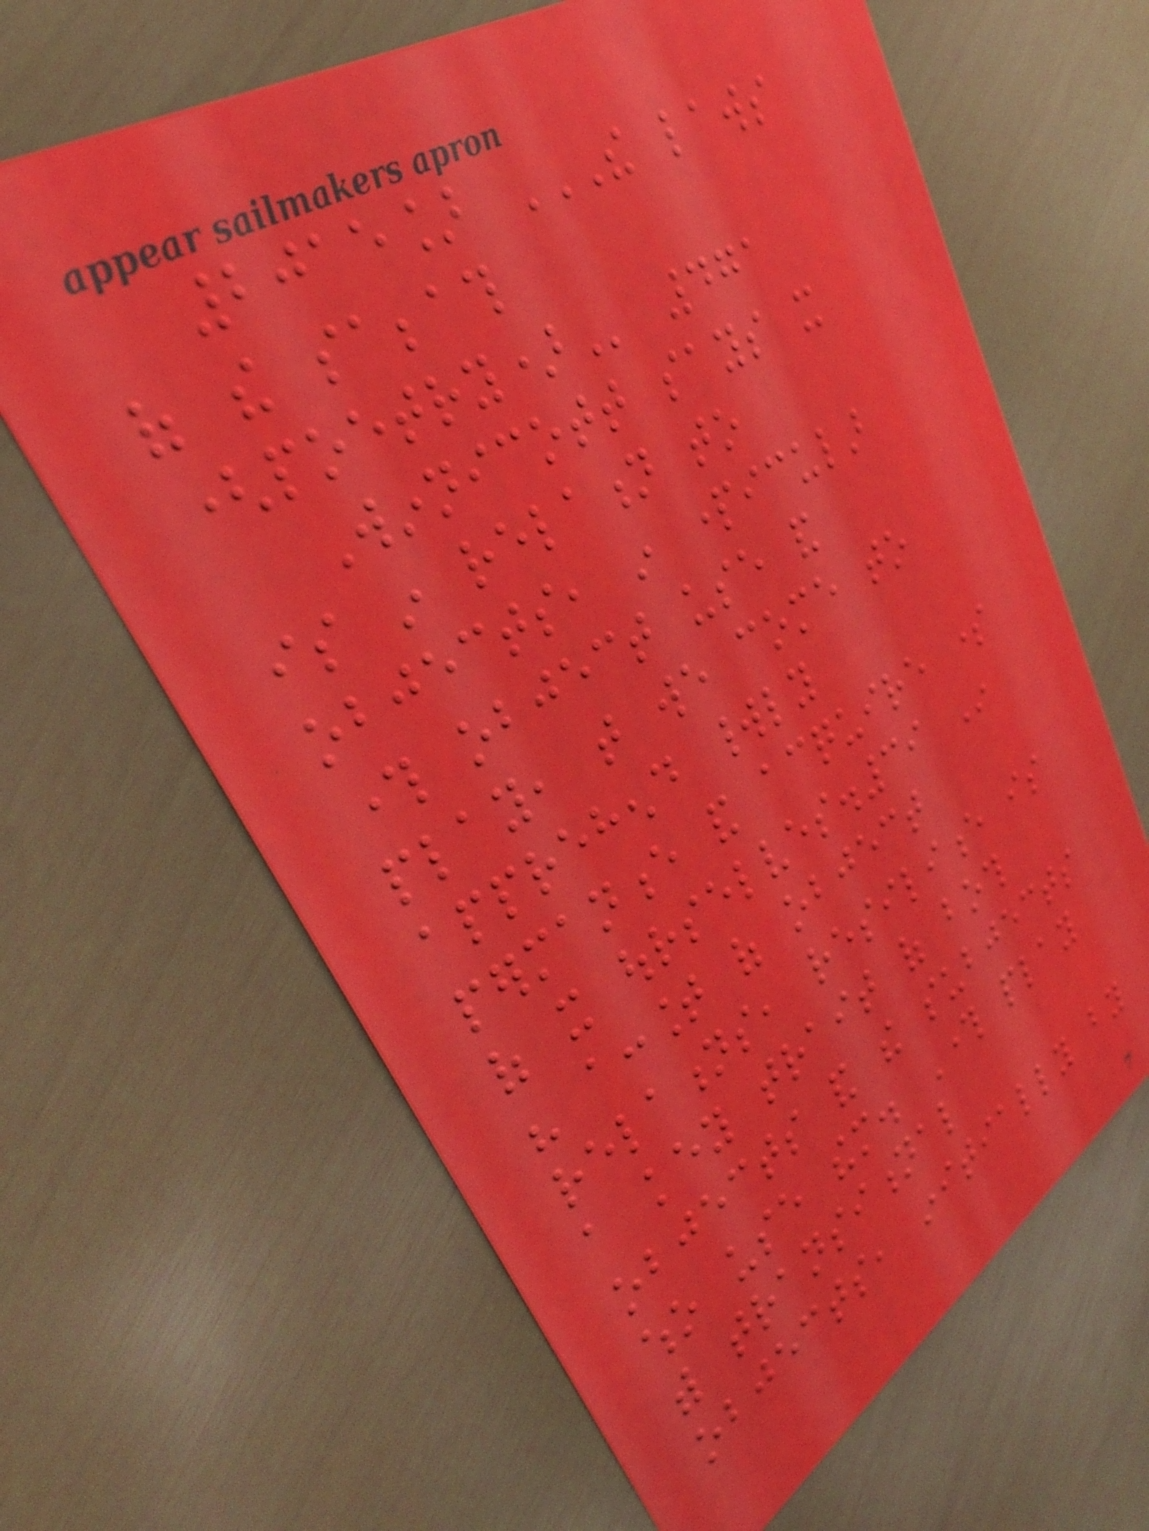2015] THE LAWS
OF THE SABBATH
(POETRY) 471
Winnicott says it
is in relation to
objects, in particular
through object use and
play, that we come to
apprehend worldly
permanence and acquire some
of it ourselves.39 In
his account of object
relations, resilience is
a key trait of both
objects and the subjects
who use them. Through play
with transitional
objects, initially by
